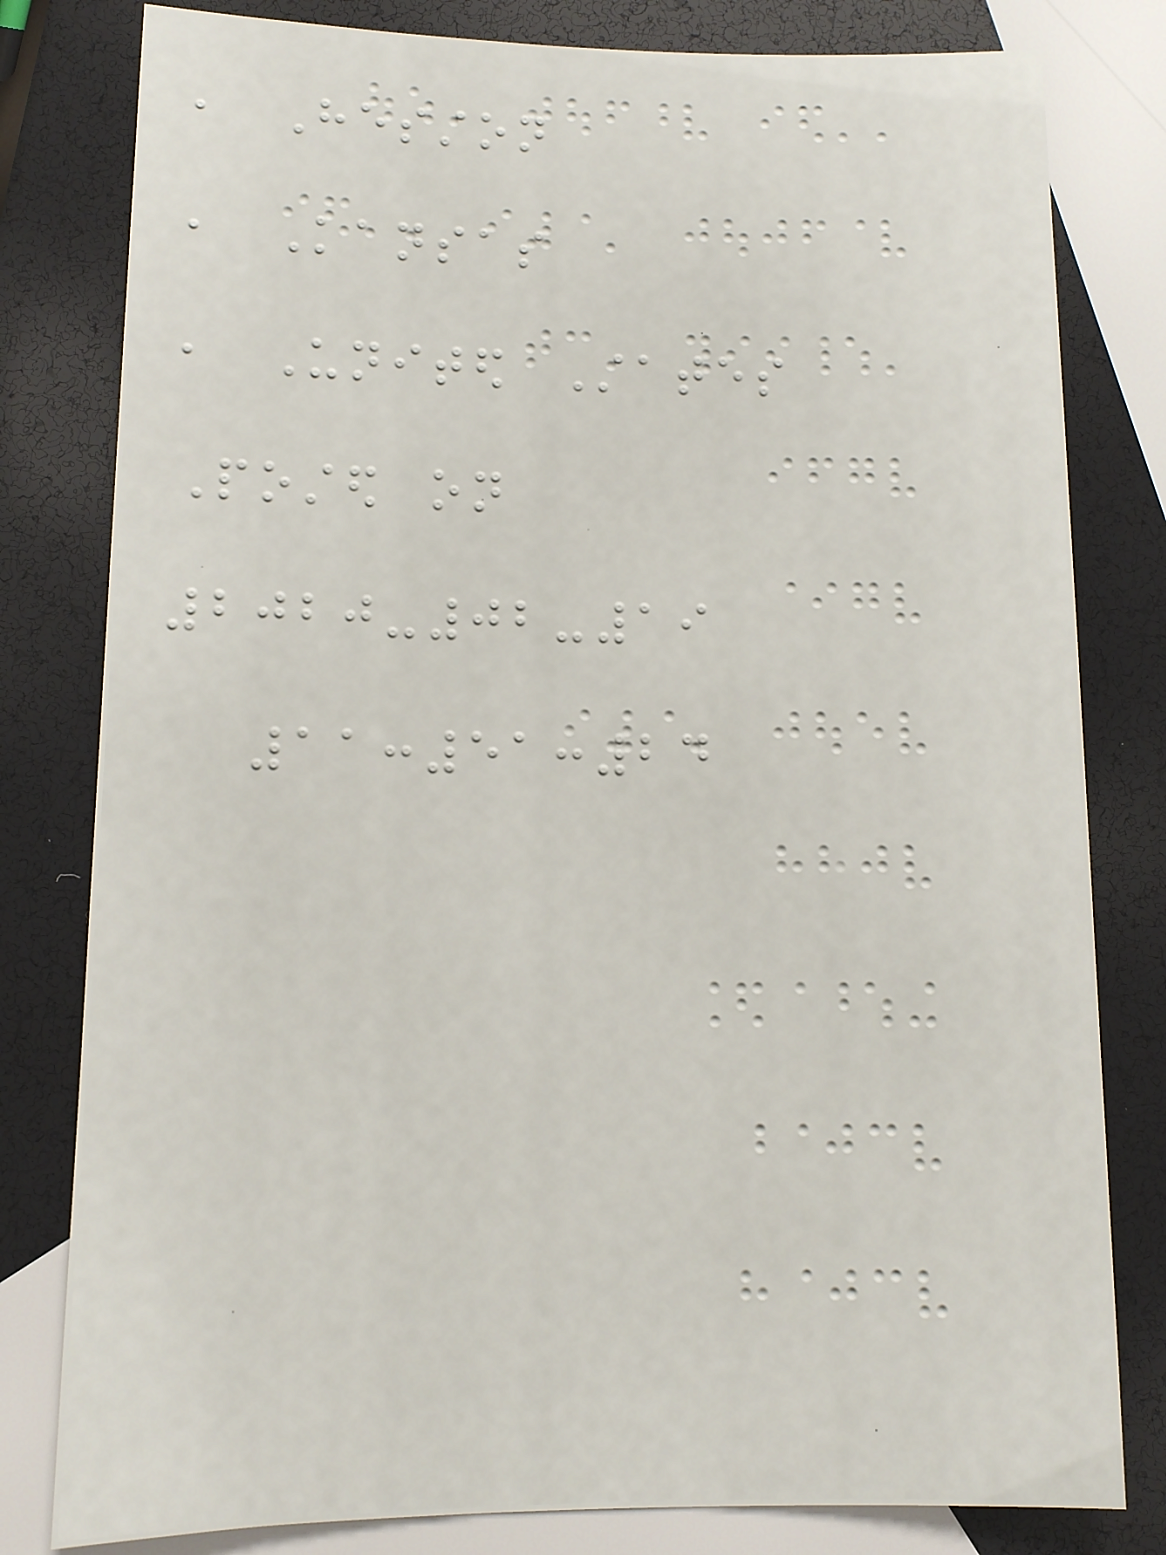, Hesston
, Kansas
, United States
Posted on
2020-02-19
11:51:24
